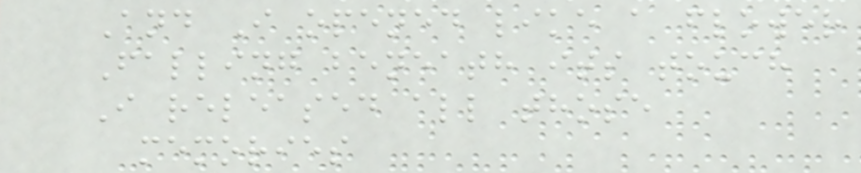And I opened like a flower
Falling beneath its touch
I released all those
memories
